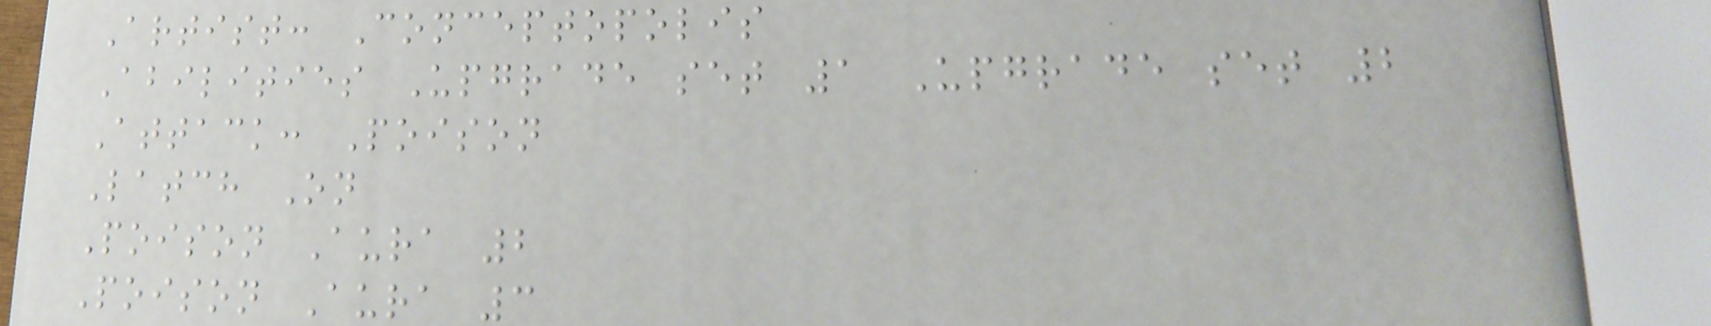Artist: Conceptopolis
Abilities Upgrade set 1 Upgrade set 2
Attack: Poison
Latch On
Poison Aura 2
Poison Aura 3
